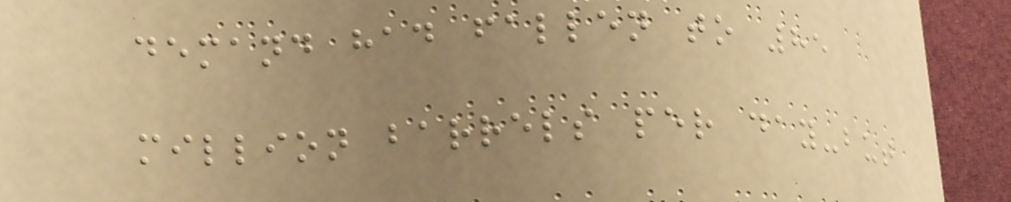demand had fallen to 85
million barrels per day-but
